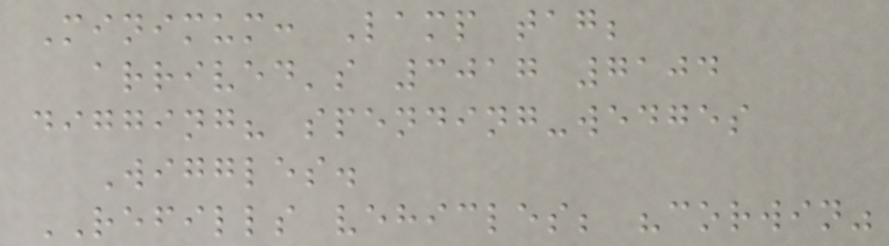Minimum: Lamp tag;
arrived's 3017 7104
digging? spending-wedges
Wiggles.
REFILLS vehicles; "corwin"
